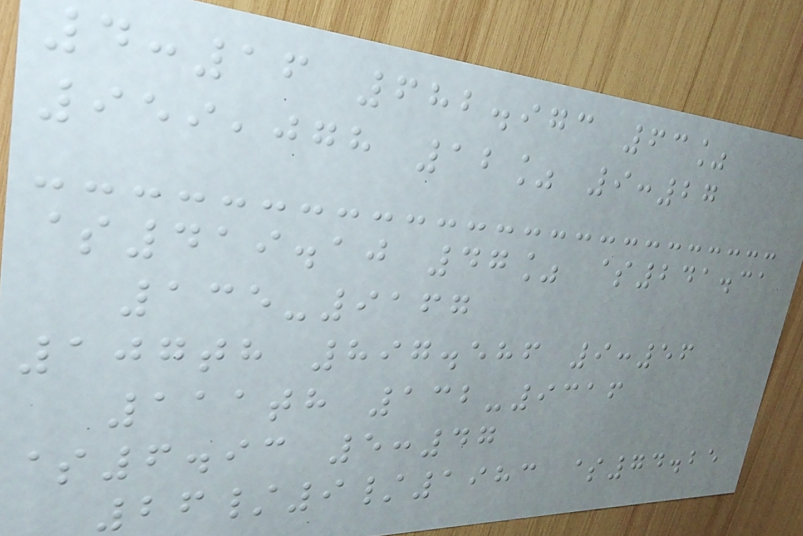4:16 682.973 63%
959,078 12% 9:27
$419.10 47% $241.31
135-9167
107th 897.586 9:56
111th 132-9316
$6.93 5:47
26/9/1983 $74.25
